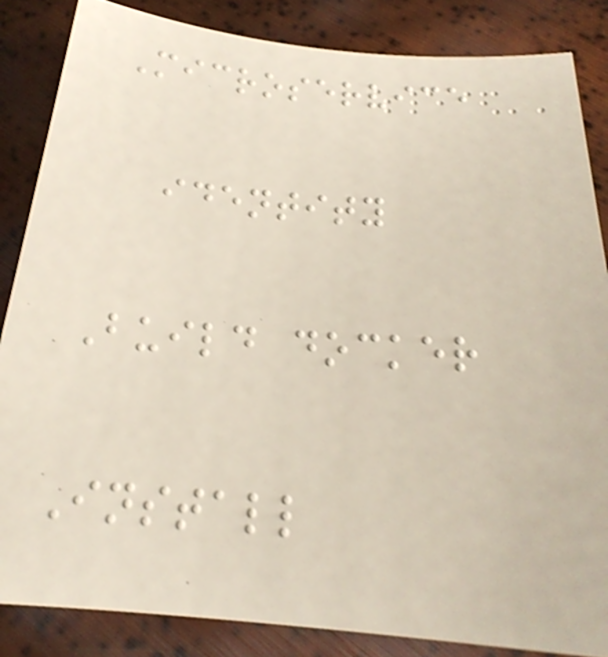Microservice
identity
Build docker
Install
